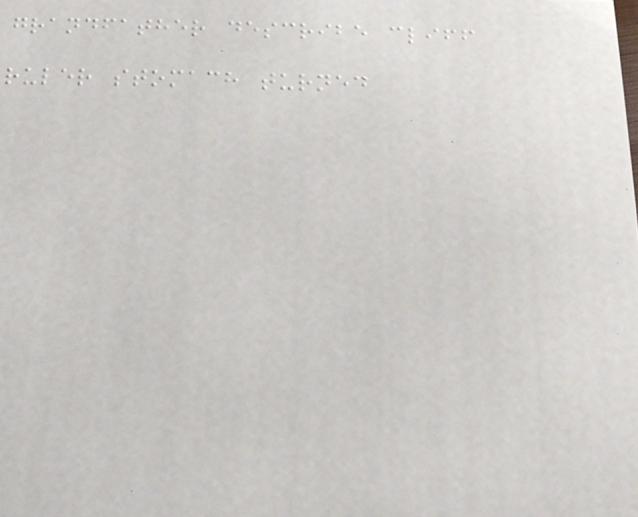grandfather describe cliff
ruler stomach turned
